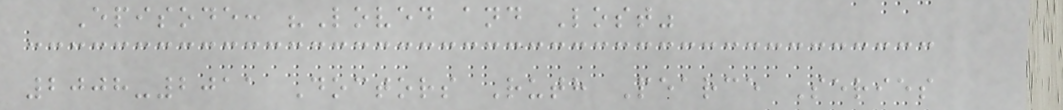Episode: "Loved and Lost"
2008-2011 Doctors Ruth Pearce Series
